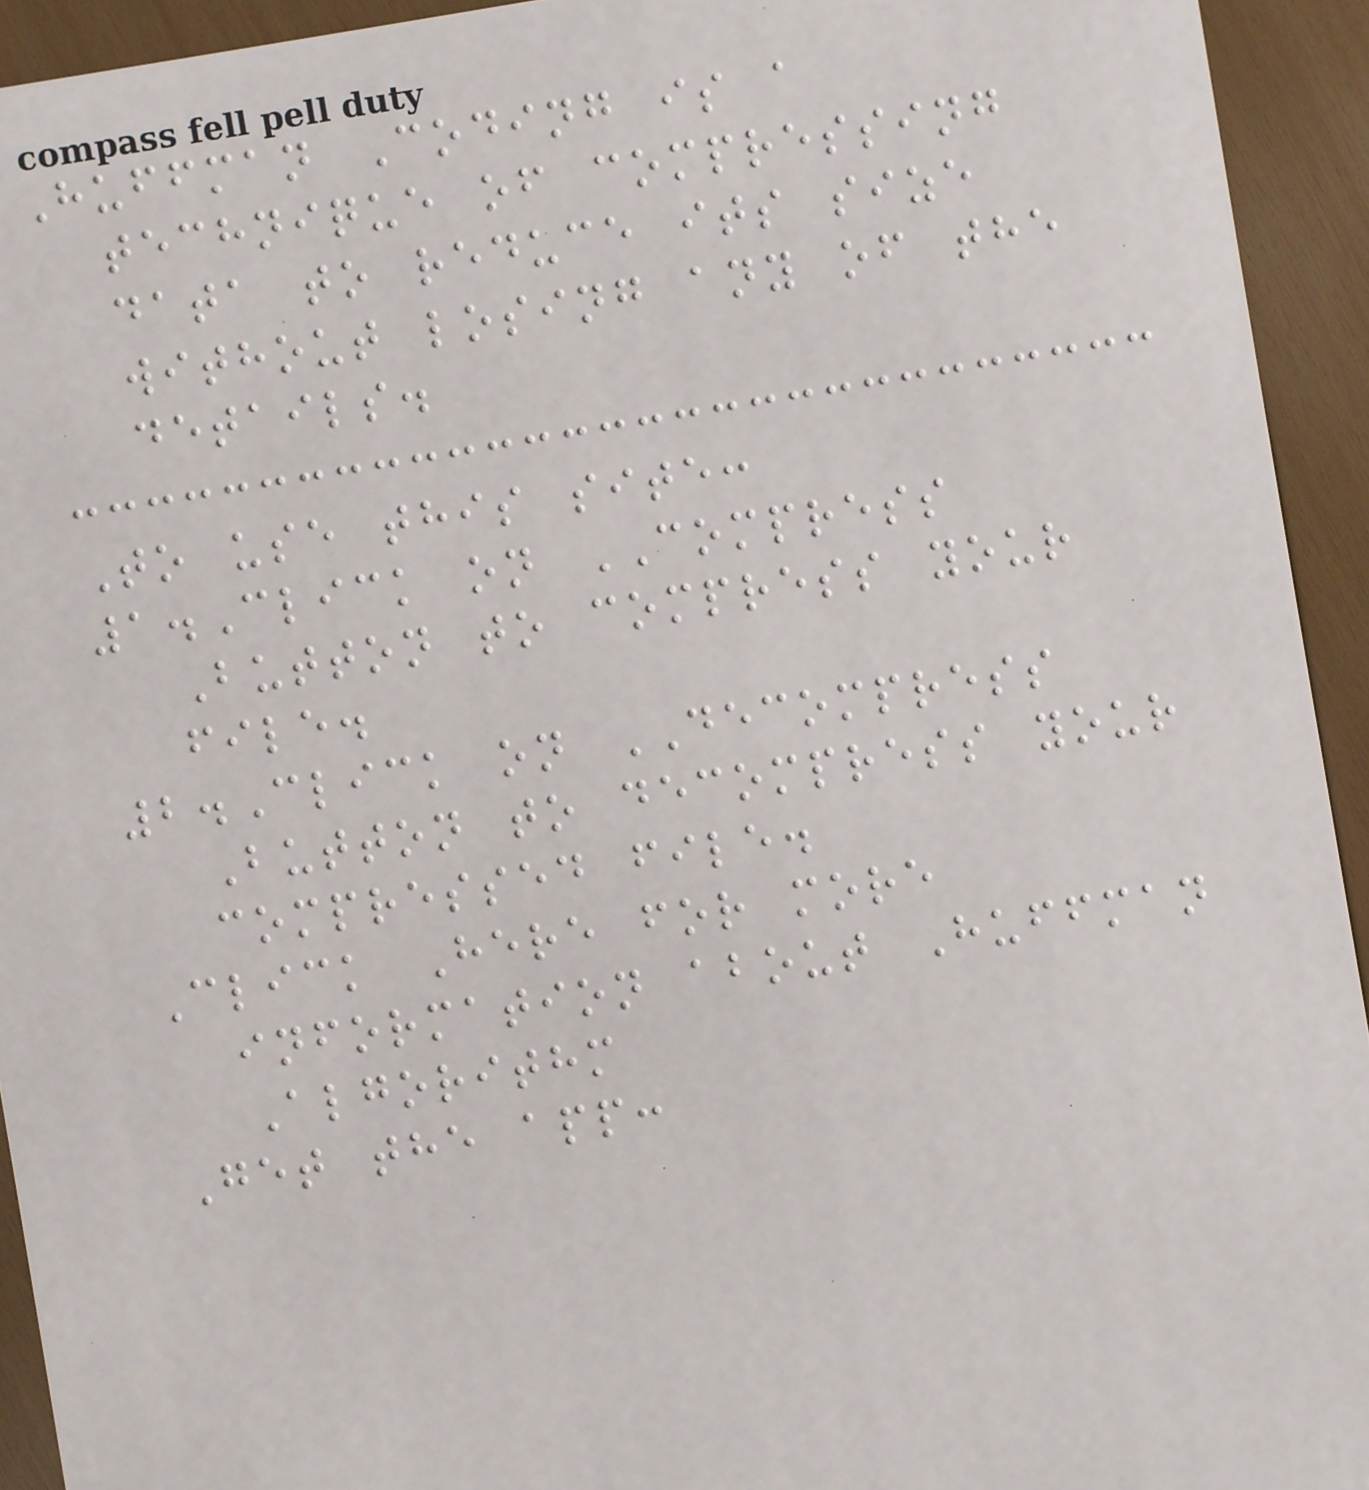Huffman Coding is a
technique of compressing
data to reduce its size
without losing any of the
details.
To use this site:
1.Click on COMPRESS
Button to compress your
file.
2.Click on DECOMPRESS
Button to decompress your
compressed file.
Click Here for more
information about Huffman
Algorithm
Get the app:
